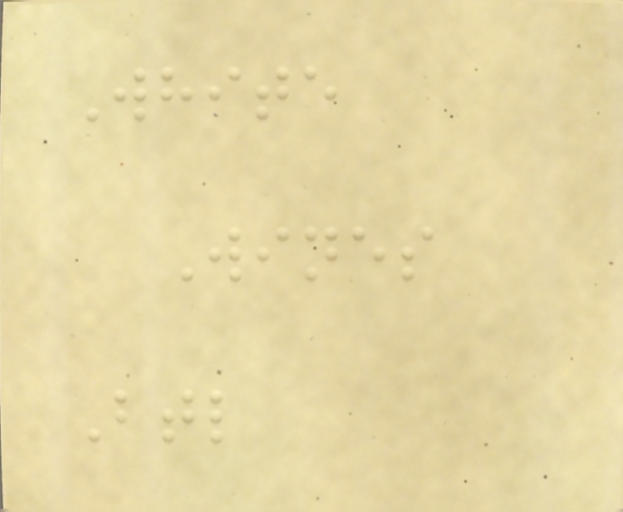White
Wines
Btl
